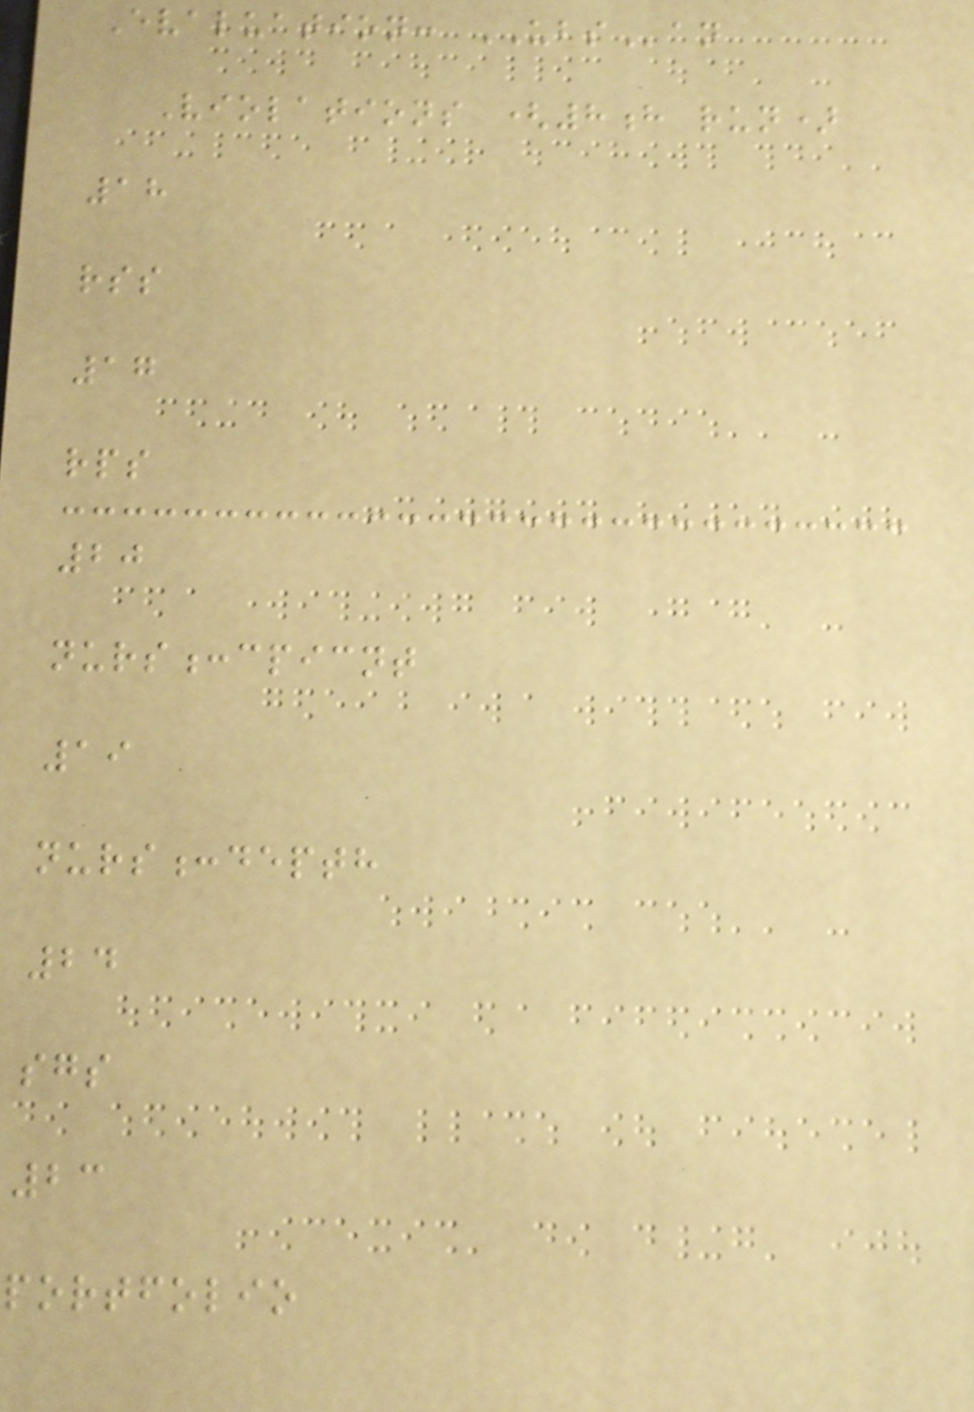Evaluation: UBSan
Violations (8h run)
18
rss
17
rps
20
nurs:cpicnt
19
nurs:depth
24
sgs
23
portfolio
